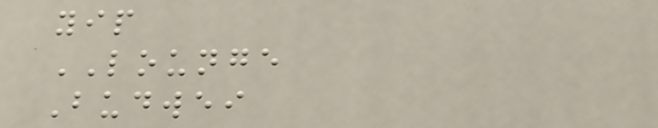yip
LOUNGE
Budwei
